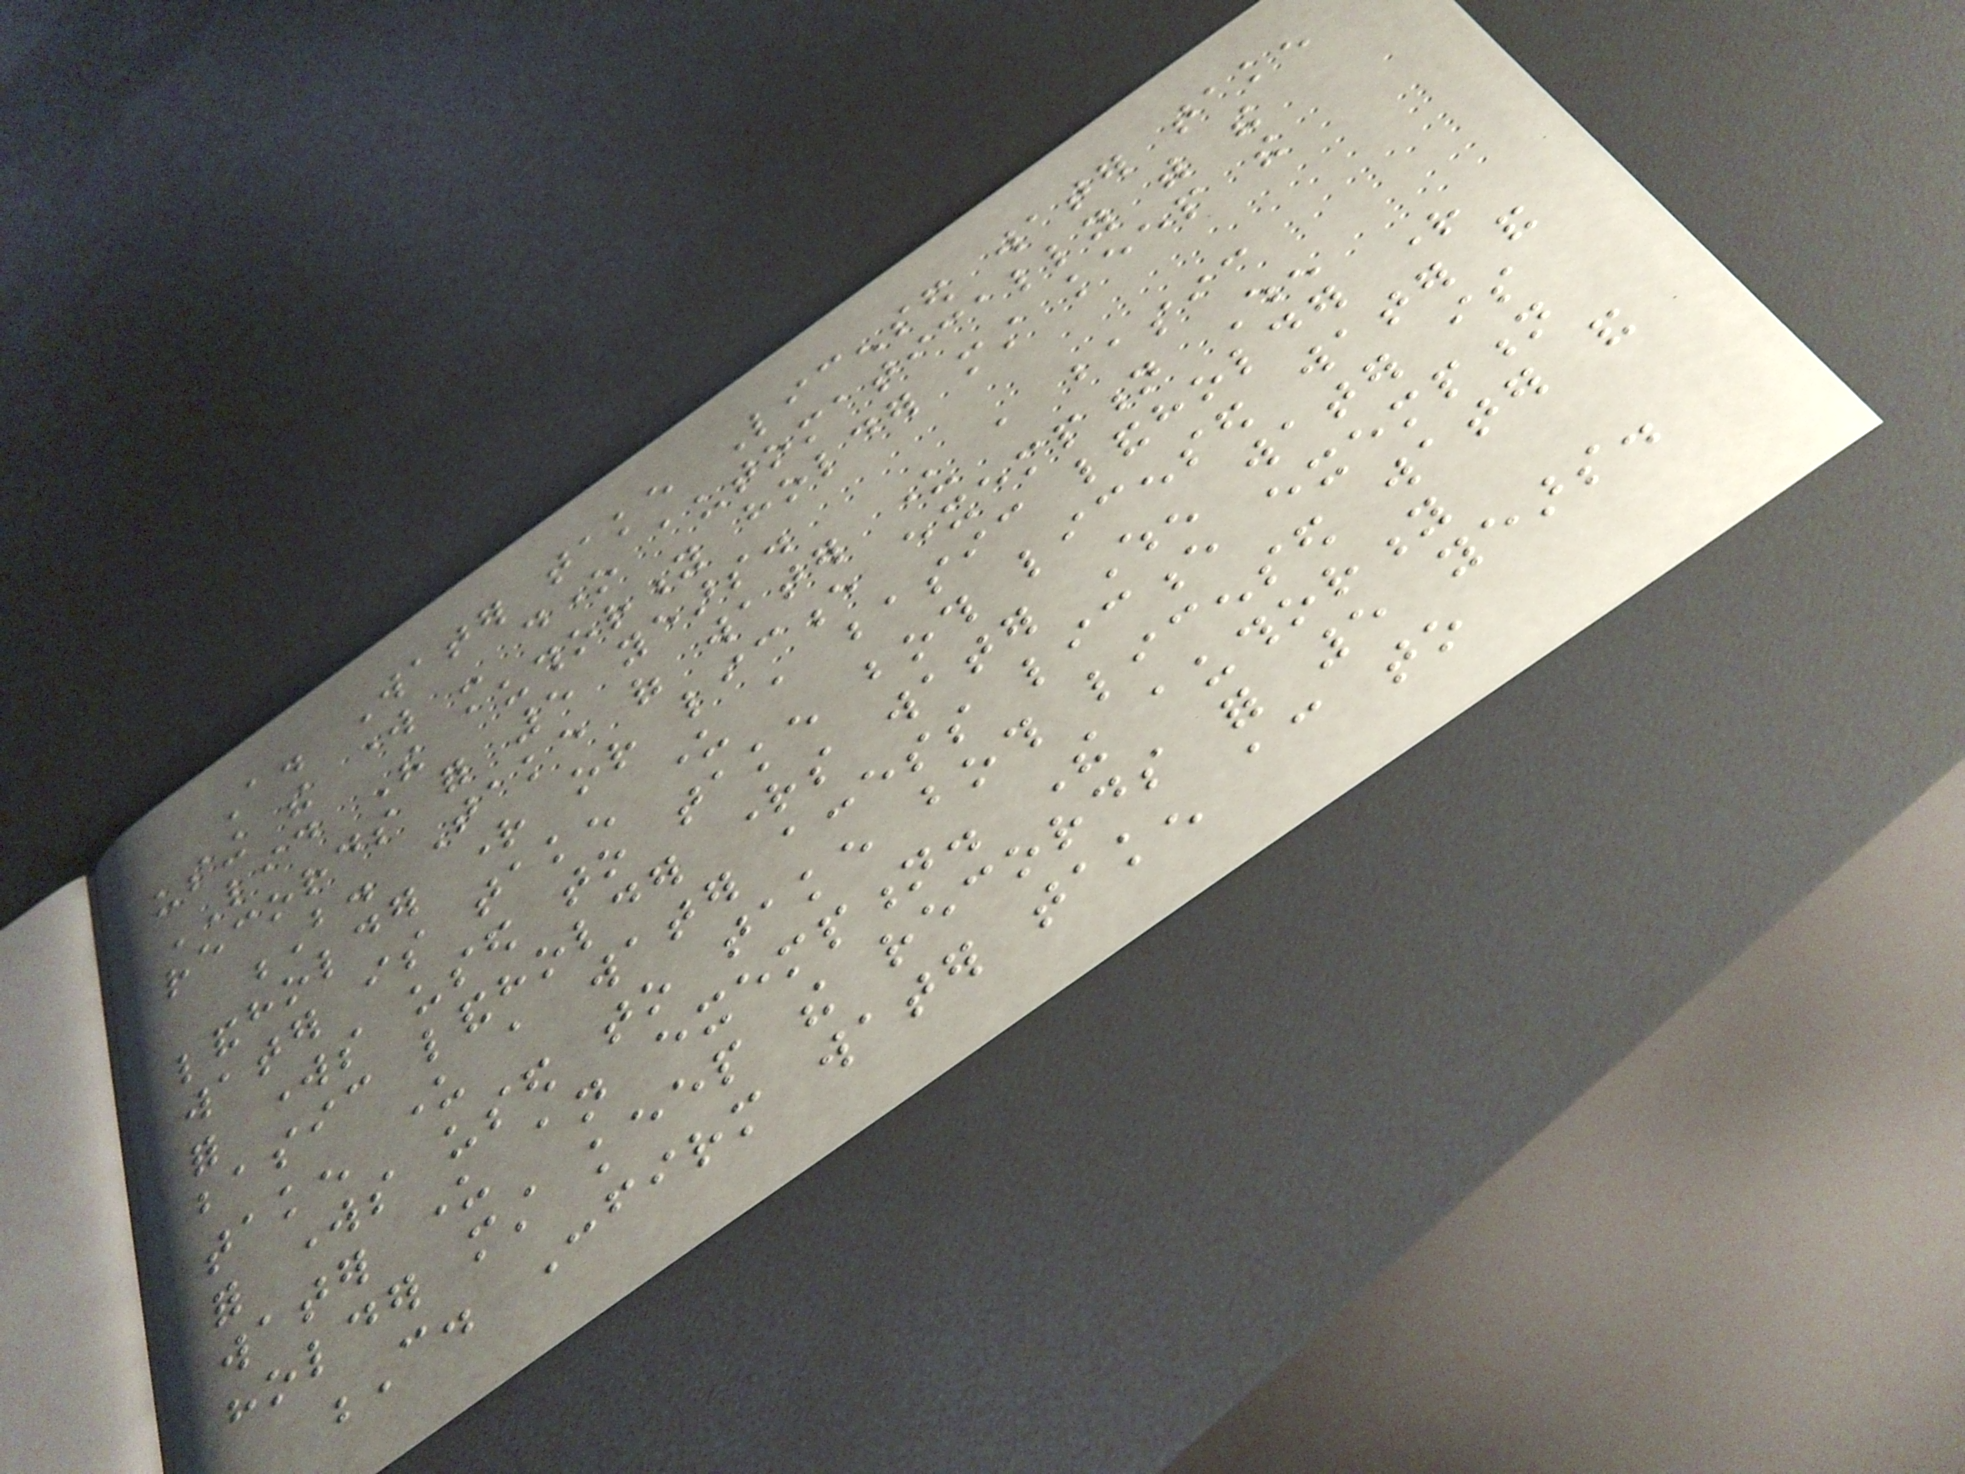A. Water take Licensed water taken
using the work - done automatically with the
LID The authority holder must keep the
records for 5 years.
B. Take of water under a basic
landholder right or licence exemption When
water is taken under a basic landholder right
for works used to take both licensed water and
basic landholder rights water When water is
taken under a water access licence exemption
for works used to take both licensed water and
water under an exemption. The authority
holder must keep the records for 5 years.
C. Confirm water taken according to
